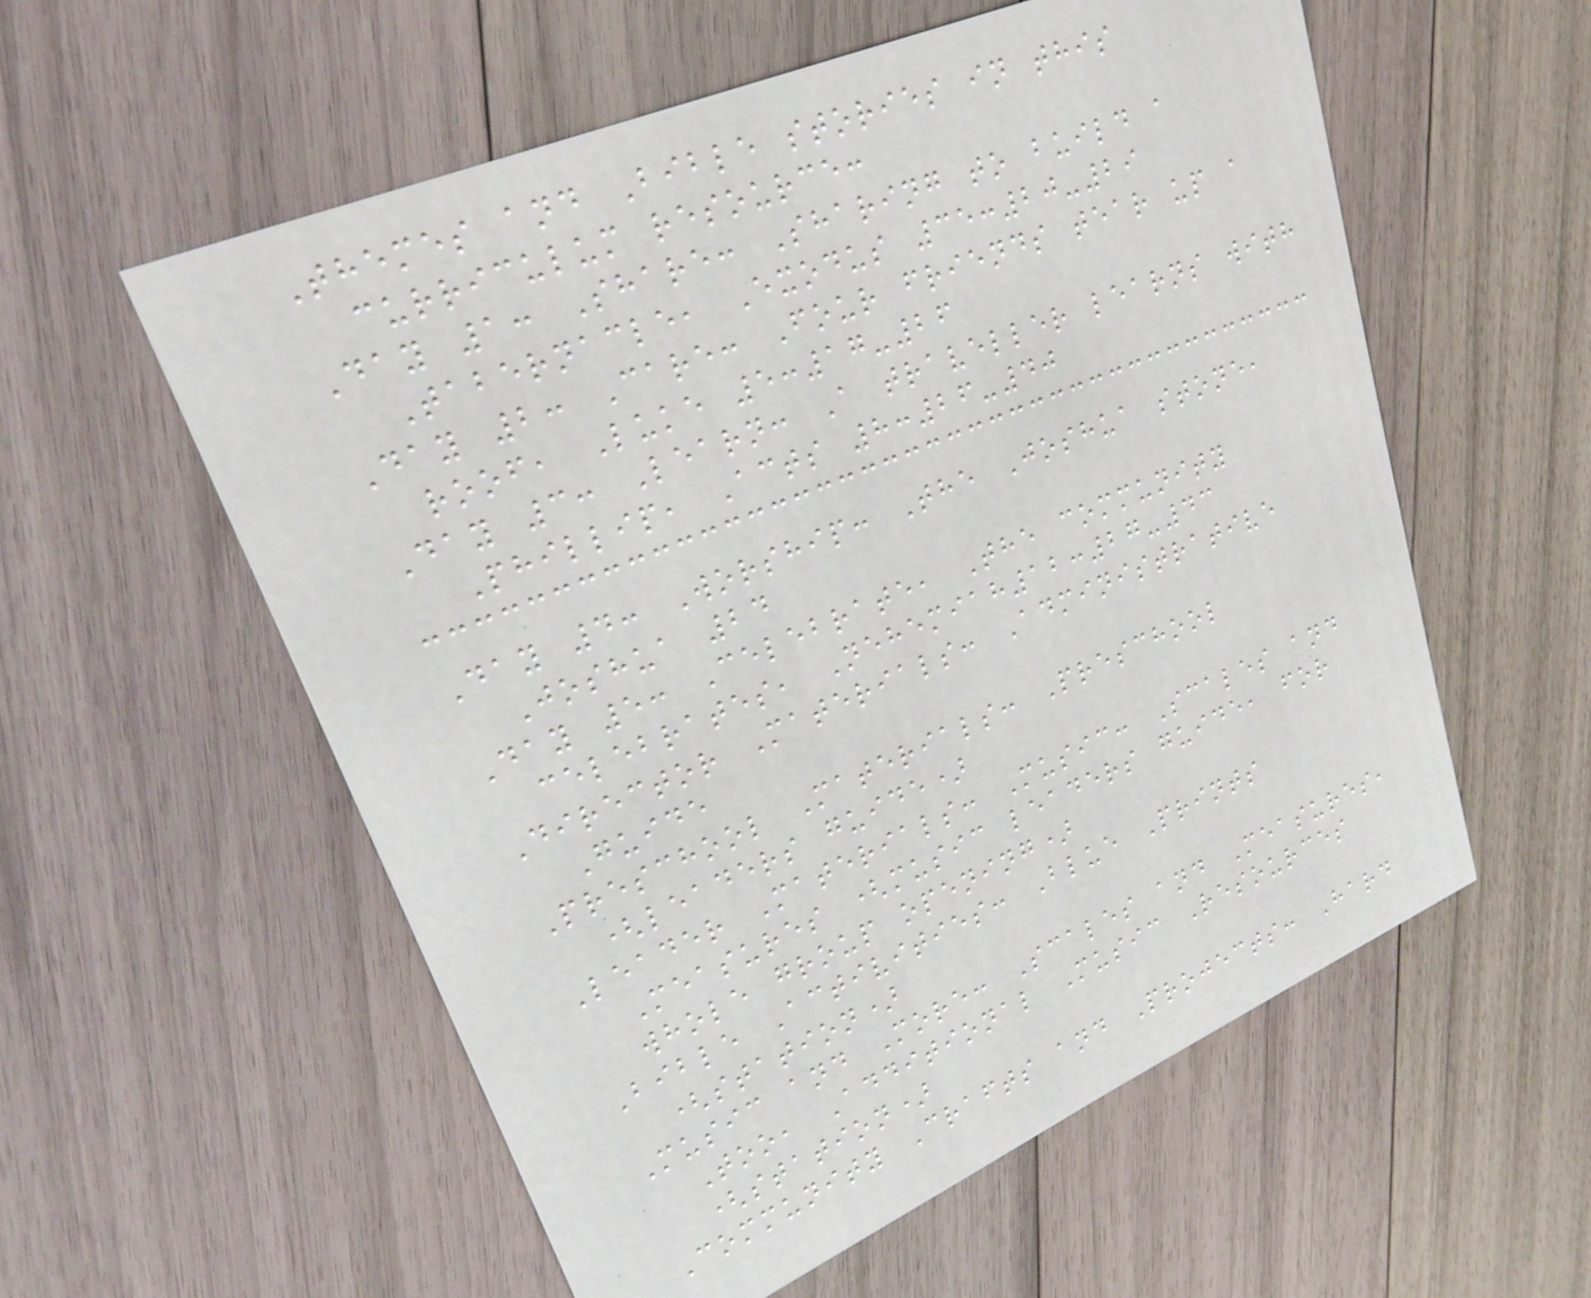Themes and Bible stories in this
curriculum resource:
Day 1: Share: Sharing to build a
Tabernacle, Exodus 35:20-29
Day 2: Care: Four friends tear up a
roof, Luke 5:17-26
Day 3: Learn: A traveller learns with
Phillip, Acts 8:26-40
Day 4: Worship: The Joshua stone,
Joshua 24
Day 5: Celebrate, The community
celebrates, Nehemiah12:27-43
Director Materials: Administrative
Guide
Preschool Materials: Preschool
(leaders guide)
Leader Materials: Music: Scales and
Measures (music leaders guide, for
whole group opening)
Bible Activities: Blue Prints
(station)
Music and More: Scales and Measures,
Too, Additional Music Resources
(station)
Community Crafts and Projects: Hard
